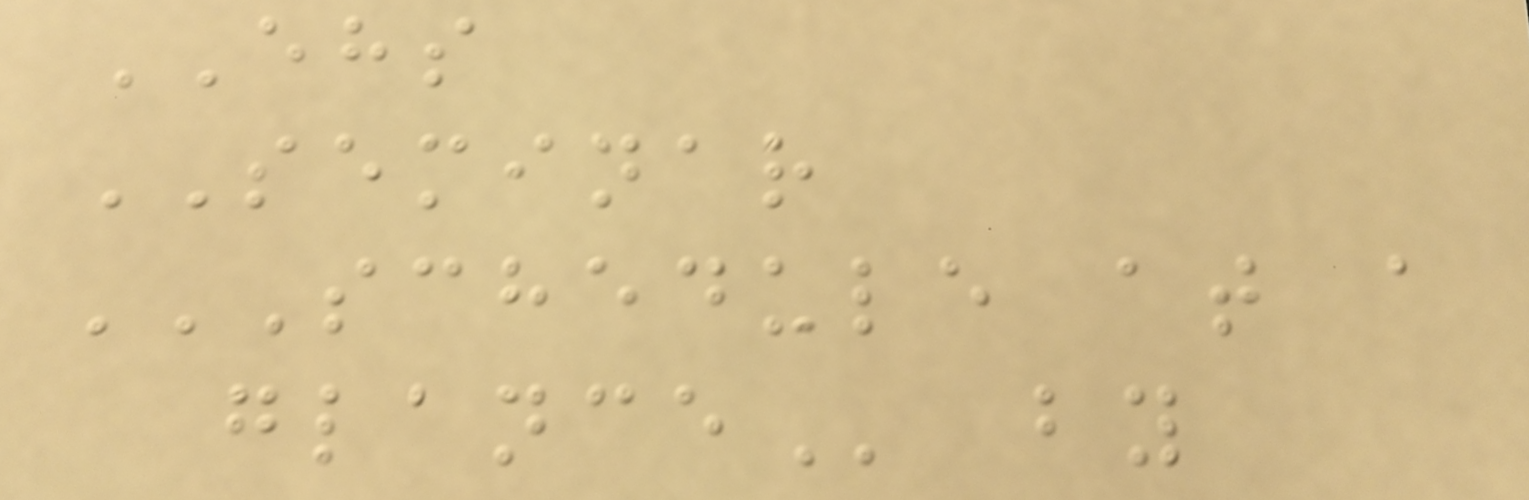EHS
SEMINAR
SCHEDULE AT A
GLANCE by
